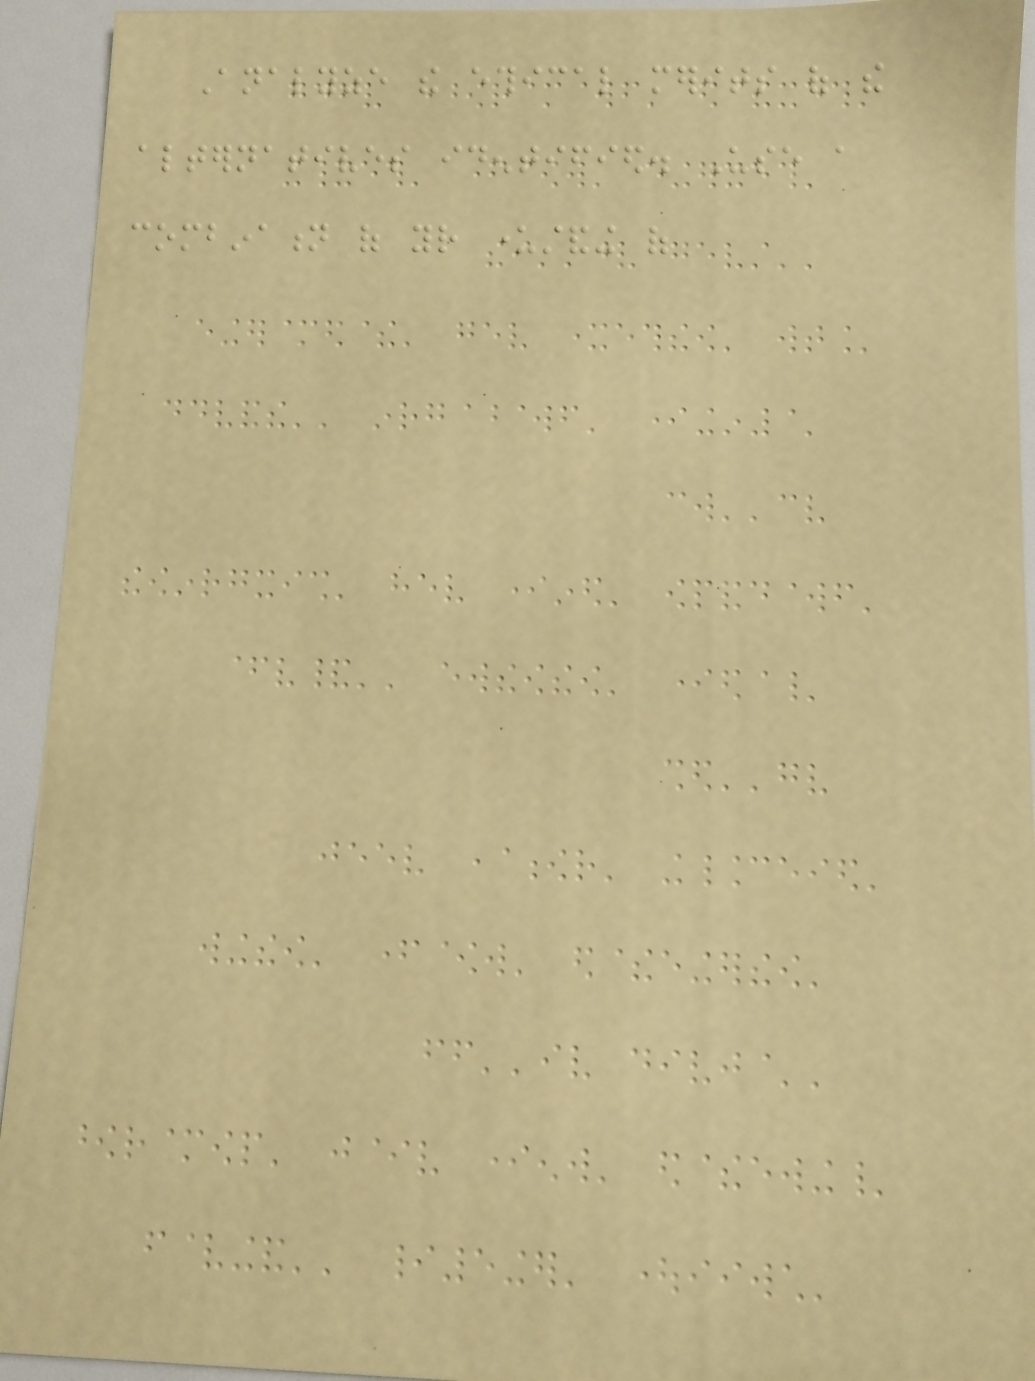Analyze the ethical merits of the
alternatives identified. Use a
combination of your understanding of
